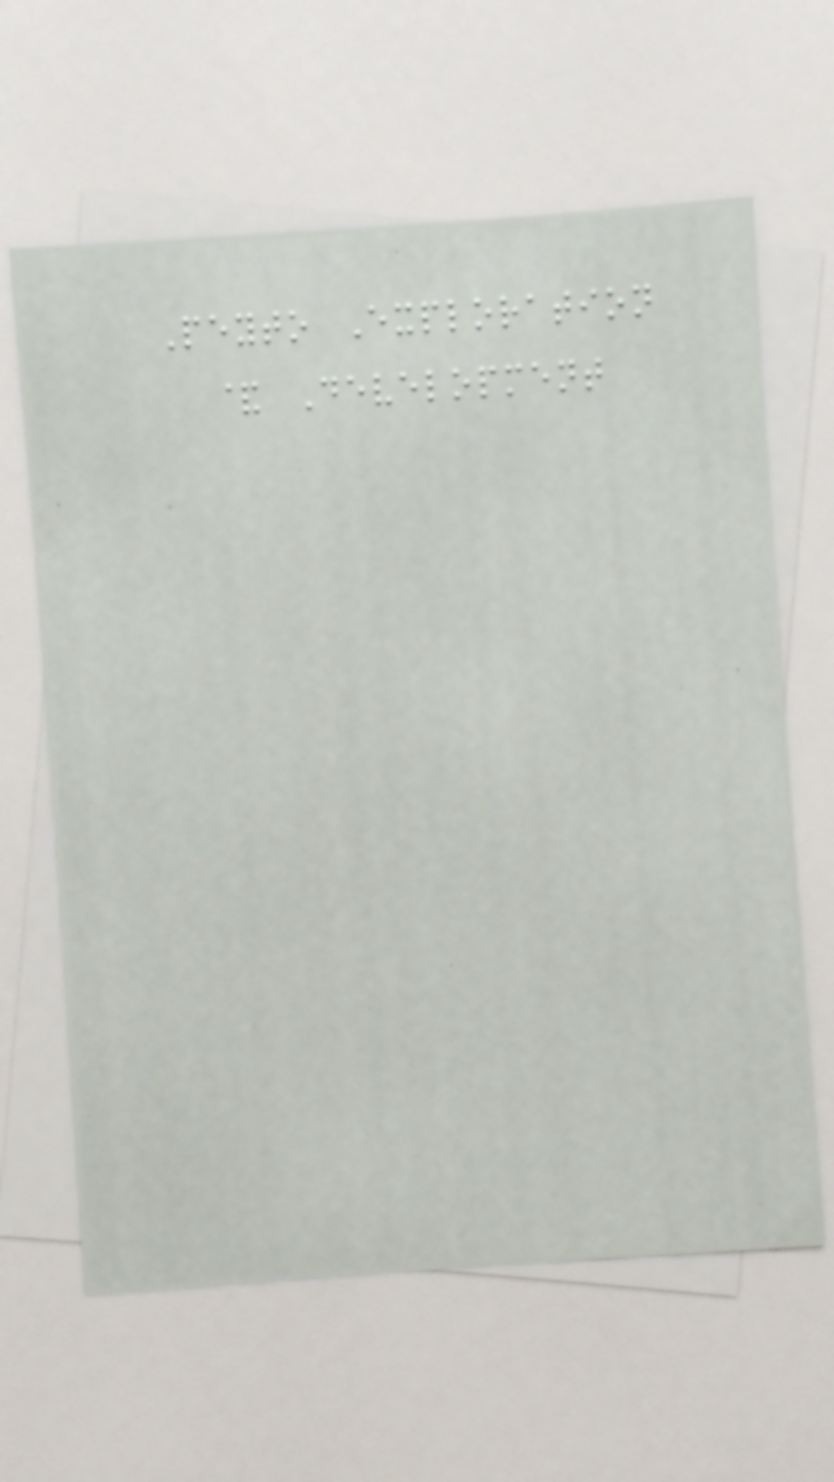Peyto Exploration
& Development
